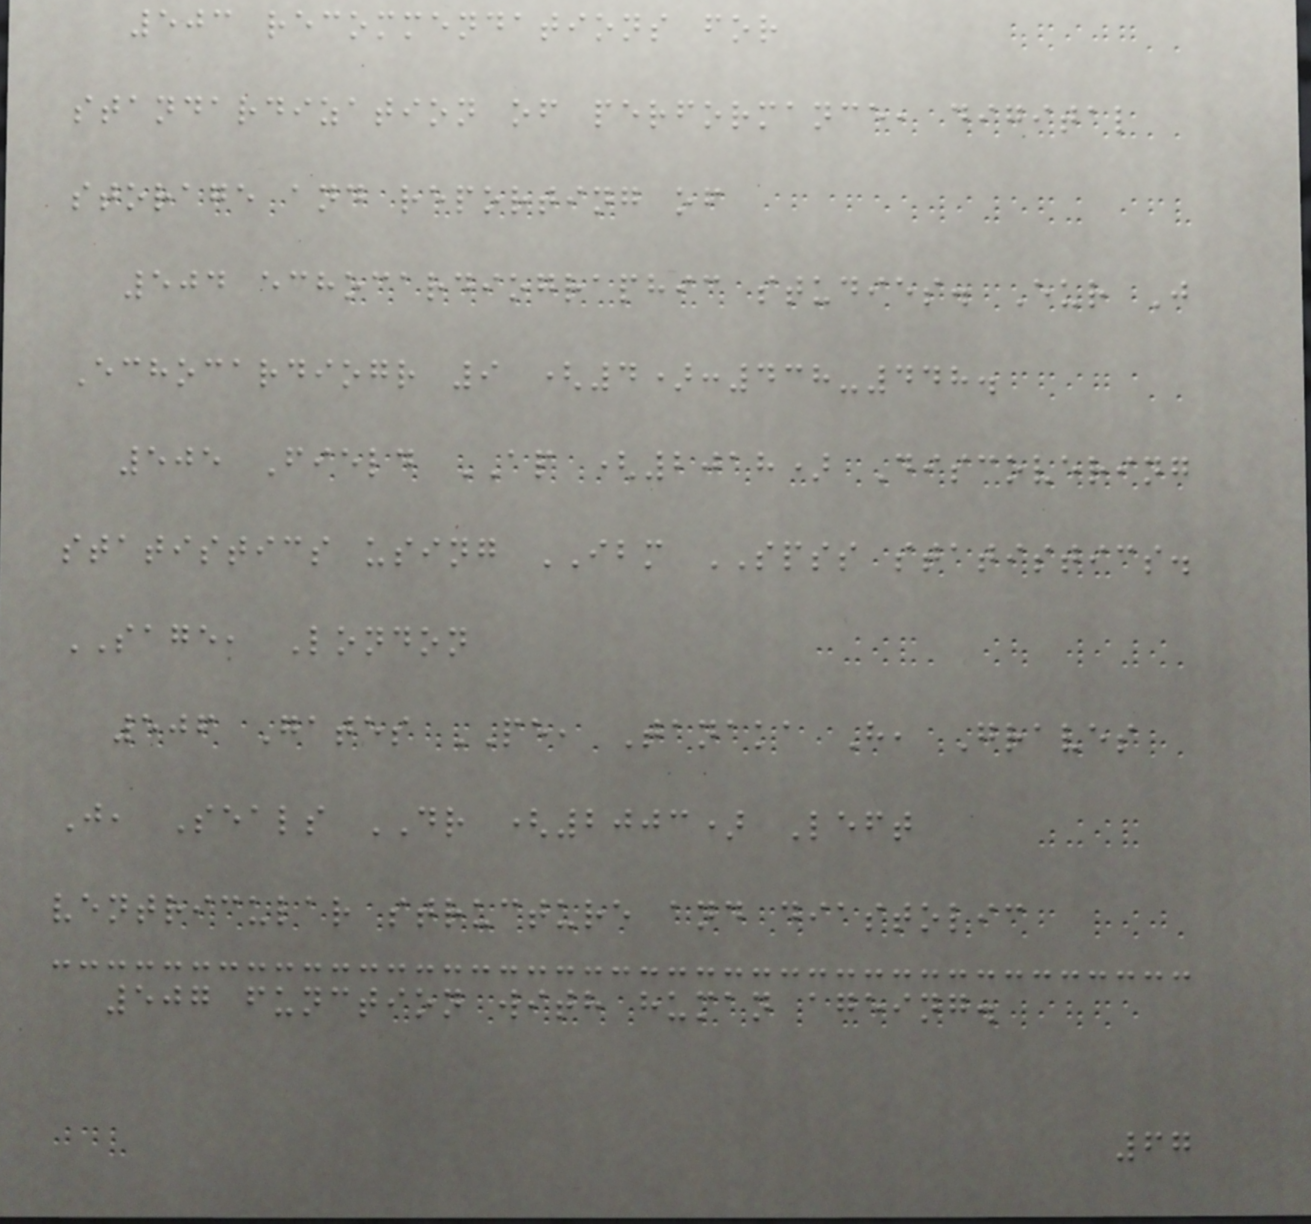503 recommendations for
standardization of performance, digital
storage and reporting of
504 echocardiographic studies. Eur J
Echocardiogr 9 (4):438-448.
505 Field AP (2018) Discovering
statistics using IBM SPSS statistics.
SAGE, London
506 Gates PE, Tanaka H, Graves
J, Seals DR (2003) Left
ventricular structure and diastolic
507 function with human ageing.
67
